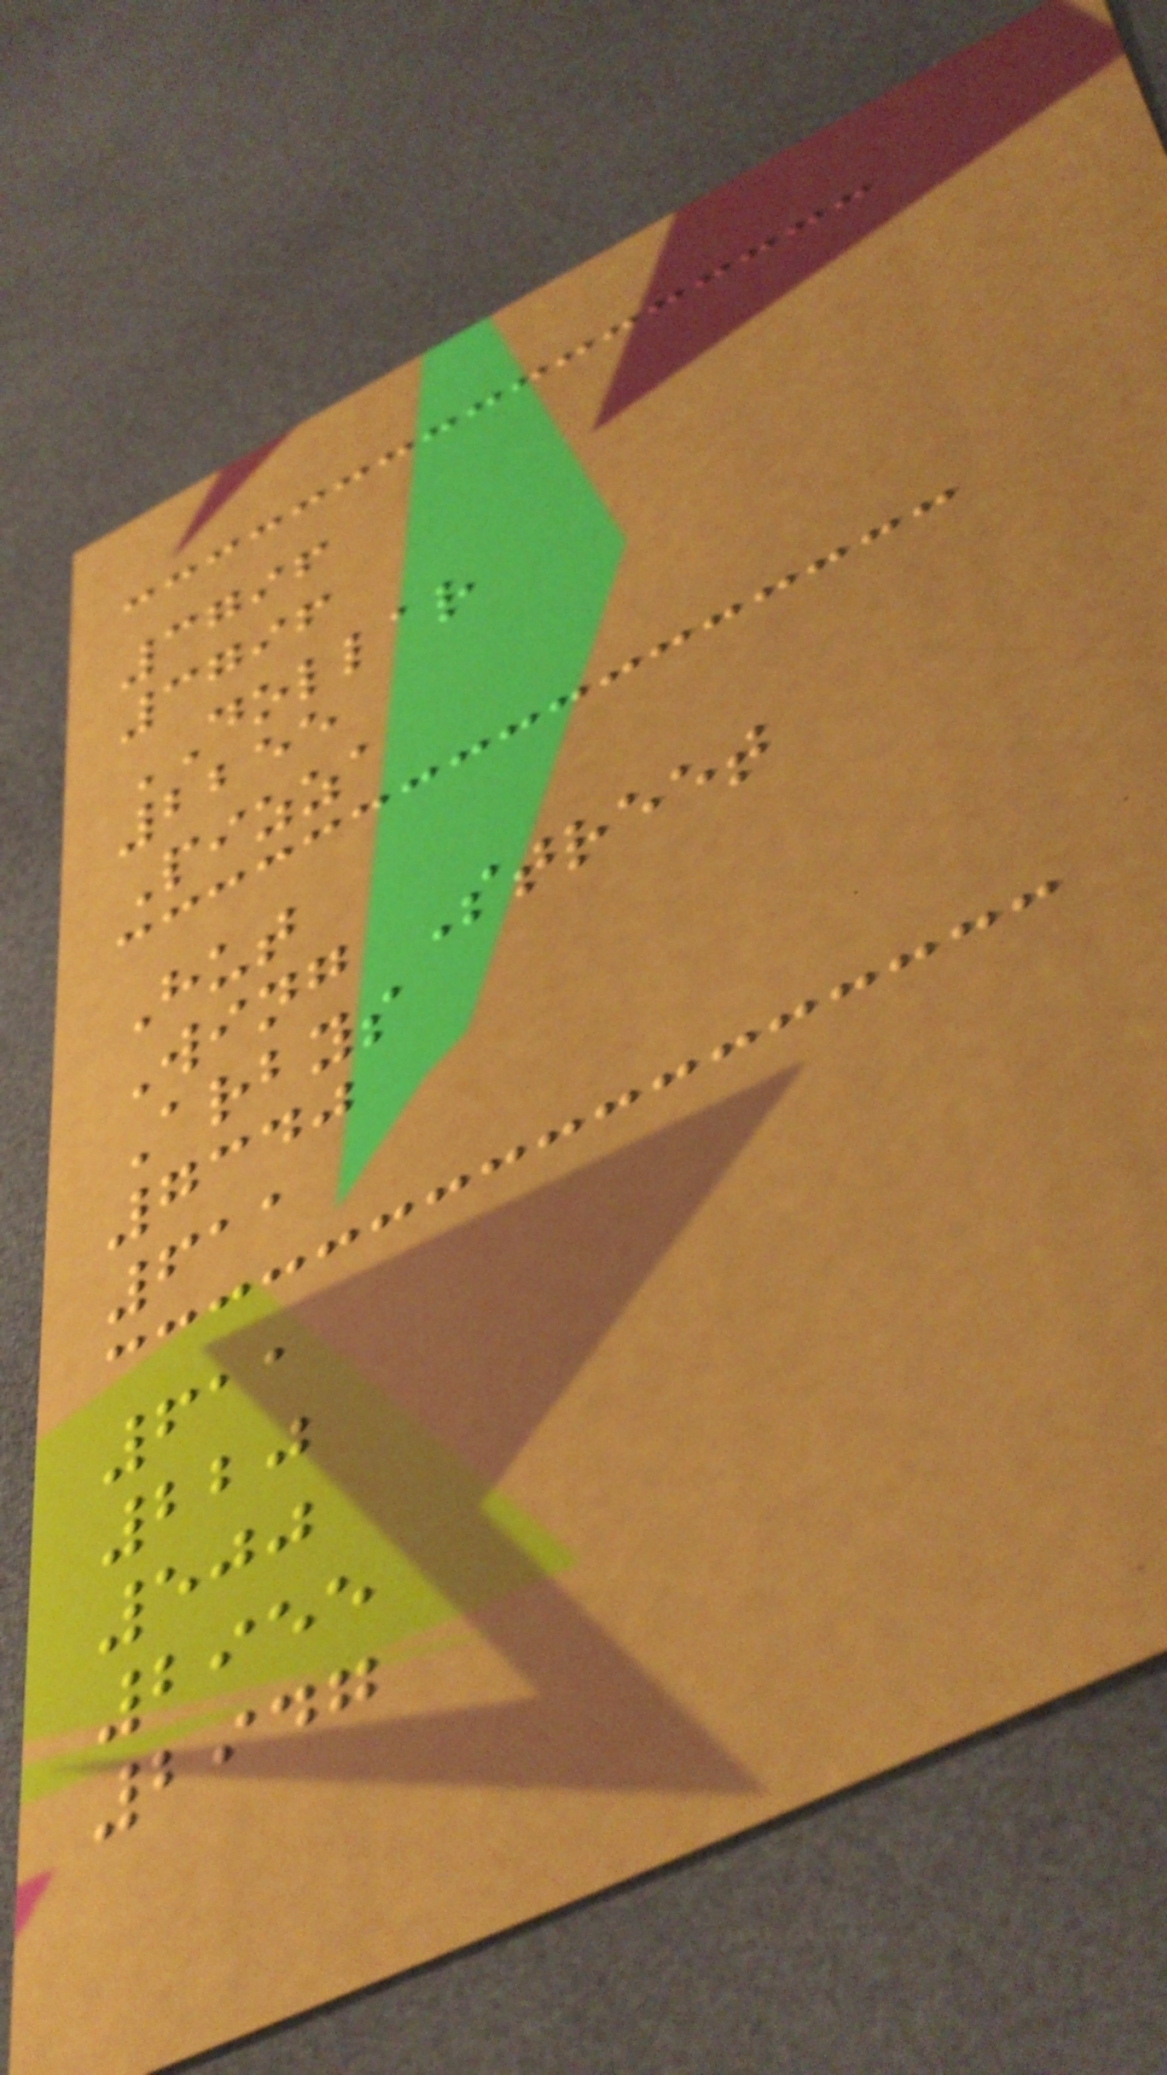3796
3796
DOLLAR
2255
Pizza
Hut
Wing Street
Arbys
7340
611
611
220
500
2955
2947
